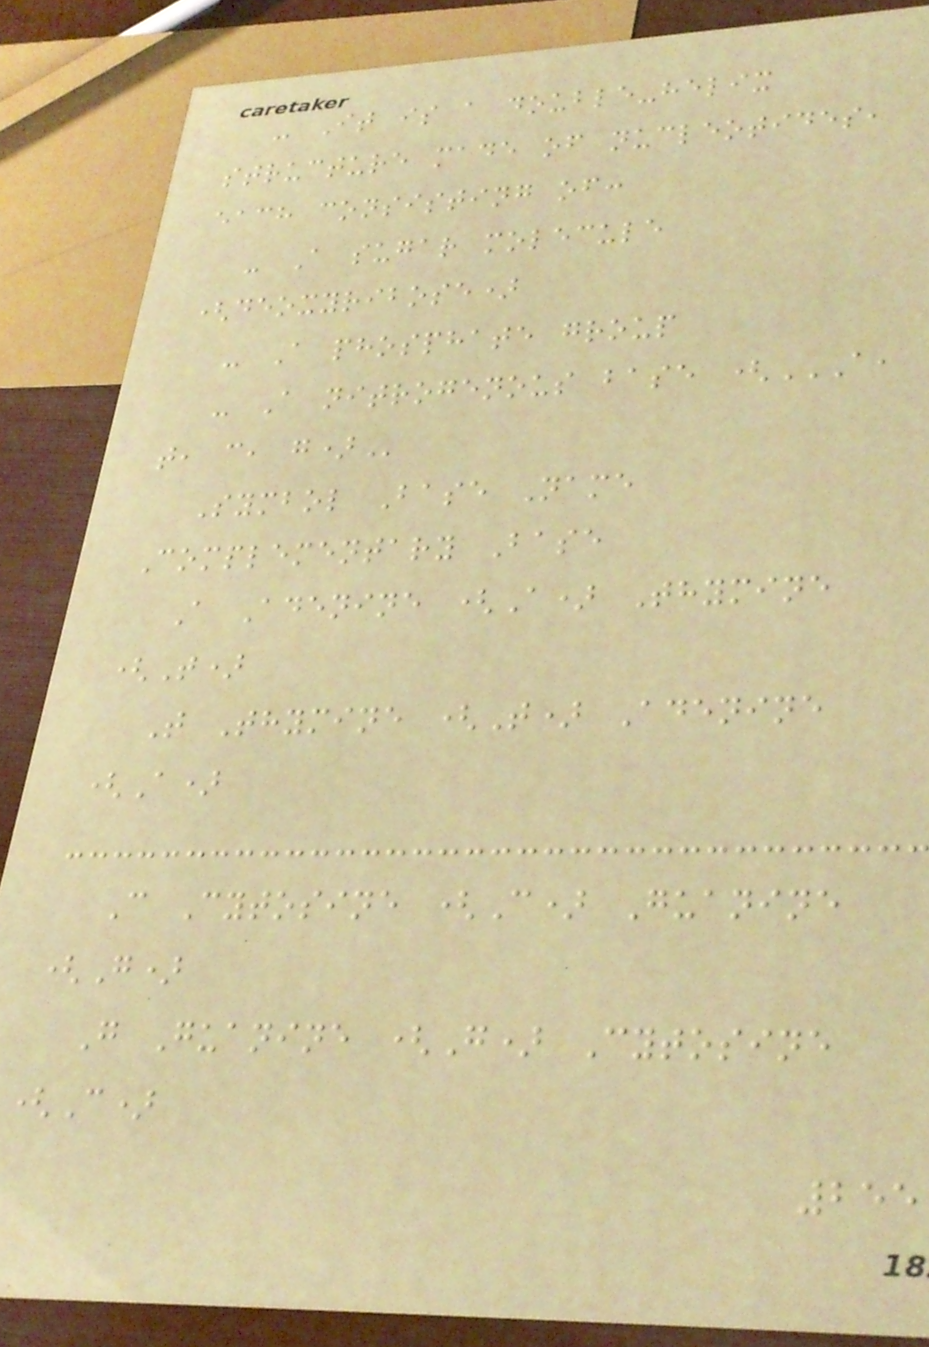- It is a double-helix
structure made of nucleotides,
each consisting of:
- A sugar molecule
(deoxyribose)
- A phosphate group
- A nitrogenous base (A,
T, C, G)
Symbol Base Name
Complementary Base
A Adenine (A) Thymine
(T)
T Thymine (T) Adenine
(A)
C Cytosine (C) Guanine
(G)
G Guanine (G) Cytosine
(C)
255
